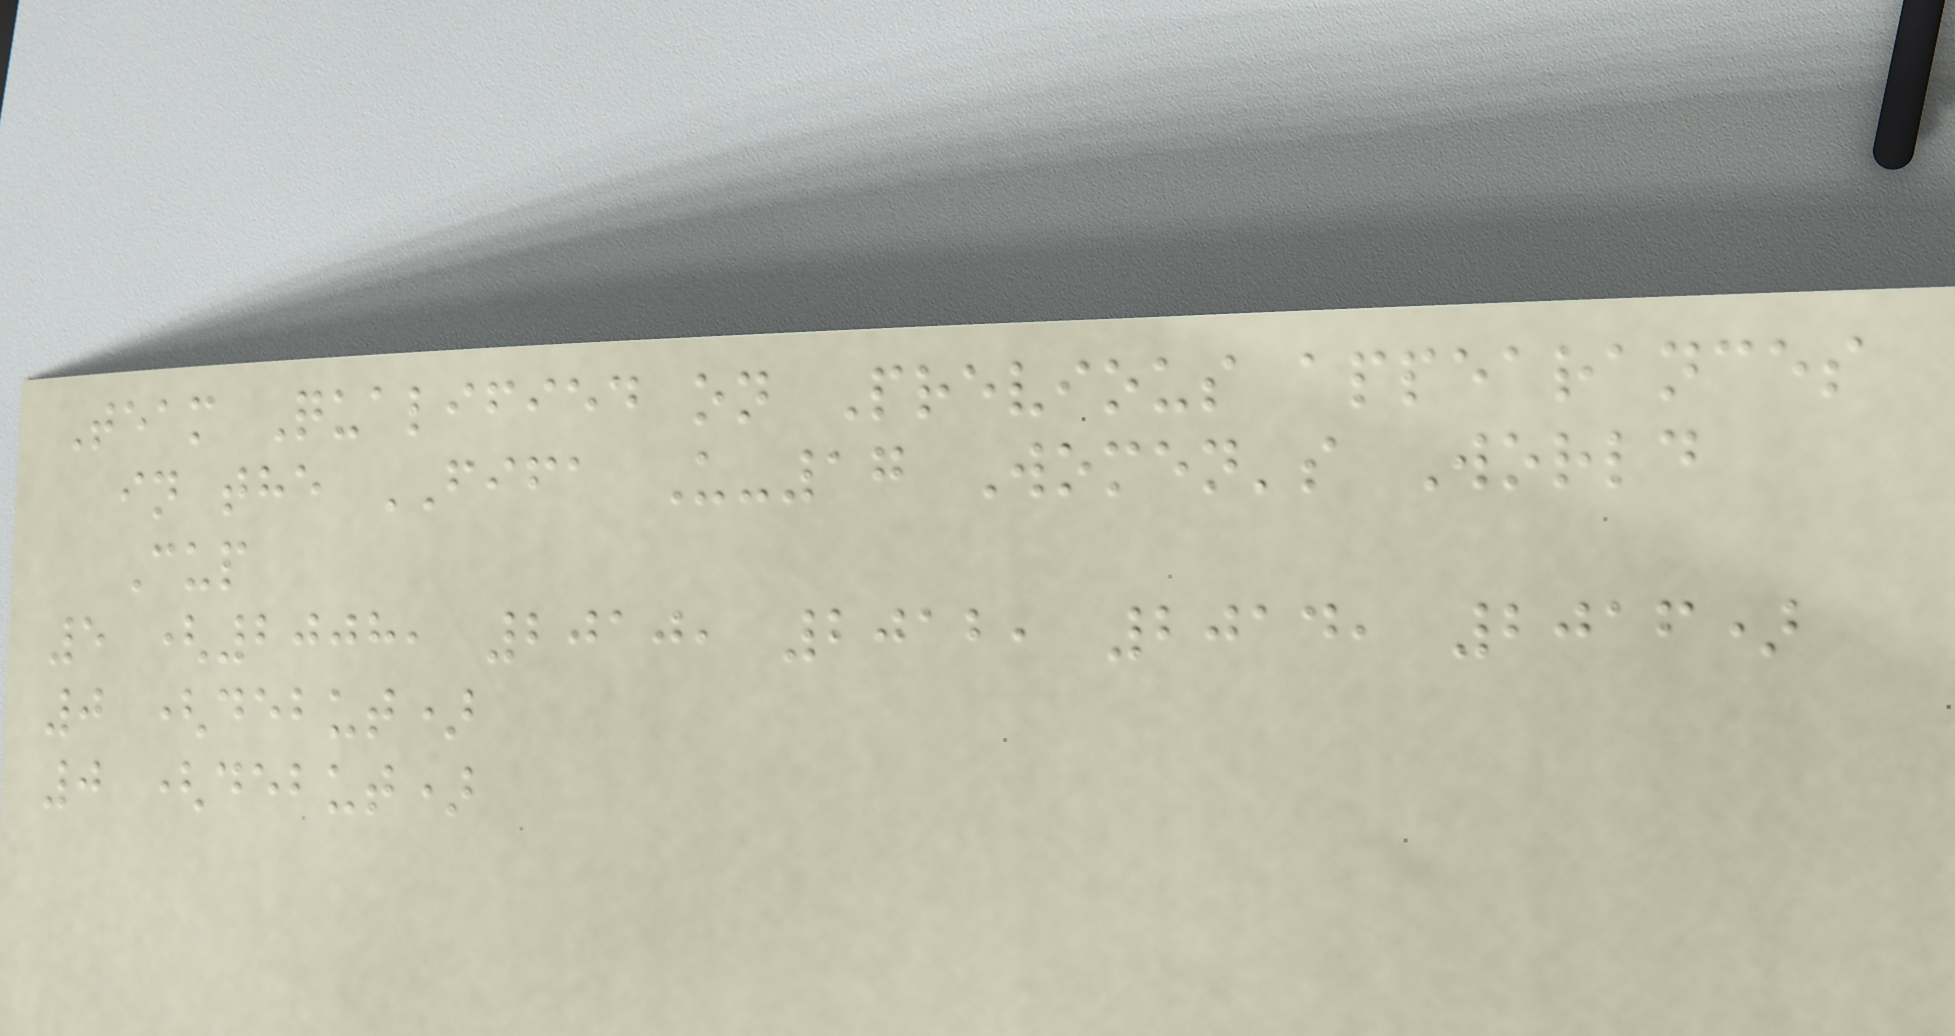Team Qualified on Previous appearances
in the FIFA U-17 Women's World
Cup
5 (2008, 2010, 2012, 2014, 2016)
0 (debut)
0 (debut)
